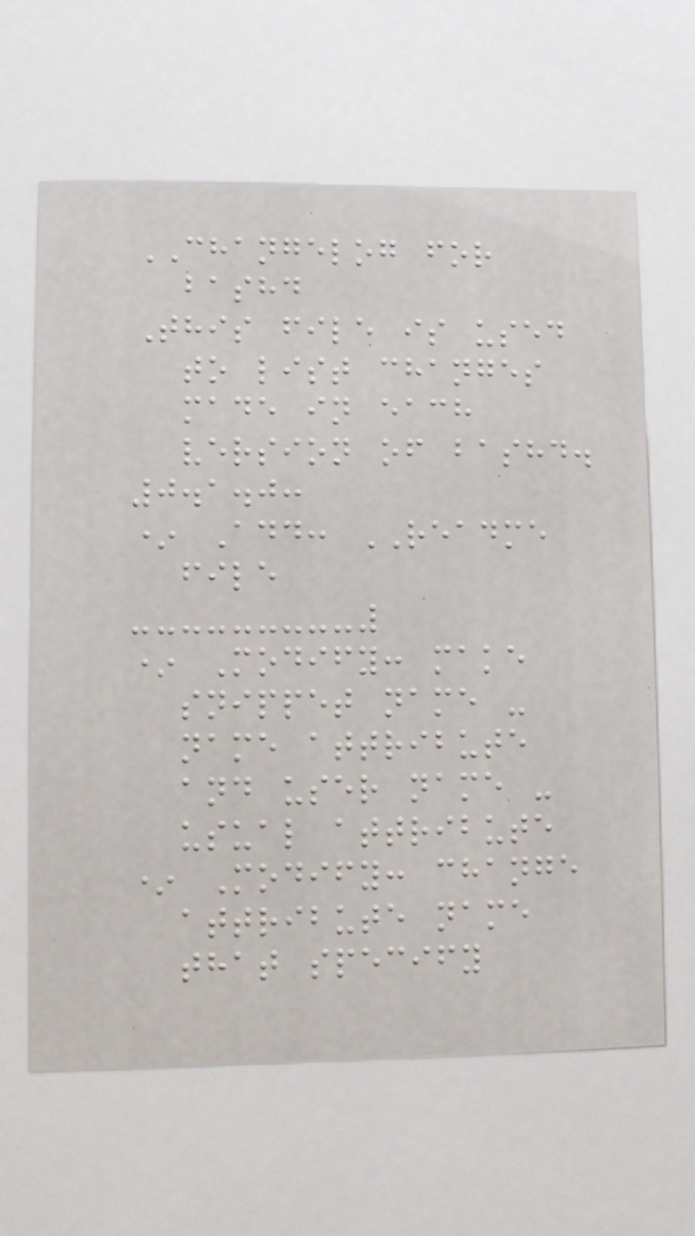CHANGELOG for
bashd
This file is used
to list changes
made in each
version of bashd.
0.1.0:
* Add: README
file
* Modify: make
snippet name -
name attribute
and user name -
usual attribute
* Modify: change
attribute name
that specify
